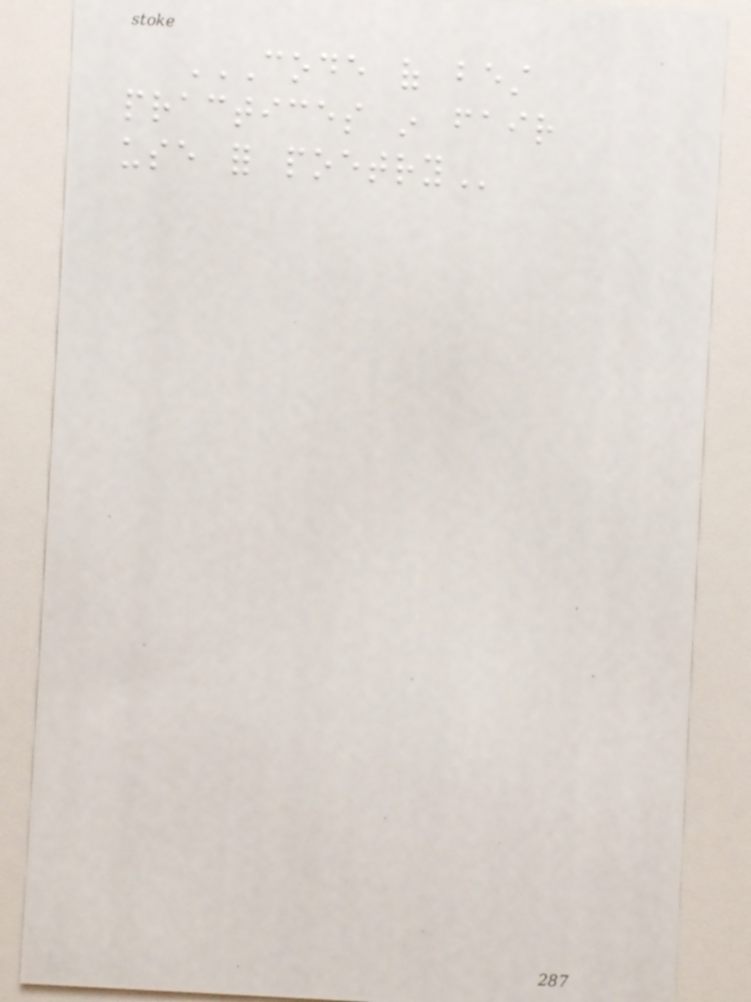CODE OF BEST
PRACTICES IN FAIR
USE FOR POETRY
